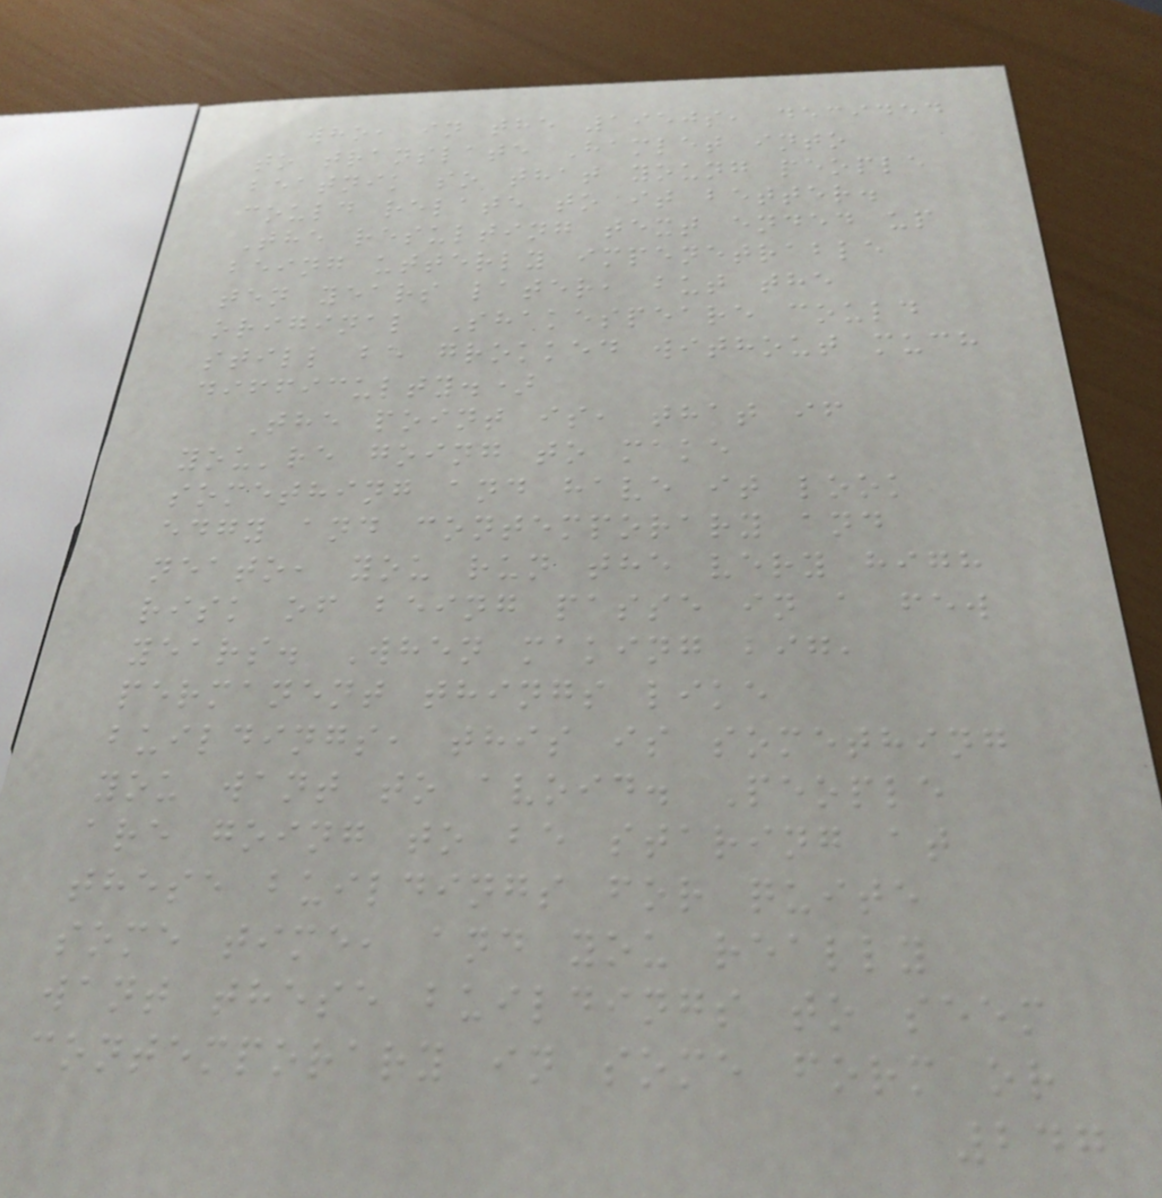who, in the 1950s, decided
to translate Hamlet into
beatnik so that young people
could relate to it better.
The resulting text ended up
being utterly impenetrable
ten years later, but the
original Shakespeare could
still be grokked without much
difficulty.)
The point is, that if
you're going to make
something and have it look
edgy and contemporary and
neato, you run the very high
risk of being passe in a few
years. When making big,
permanent things like
buildings, this is something
you want to avoid. People
are going to be staring at
these buildings for quite
some time, and you really
want these buildings to seem
contemporary in some form or
247
